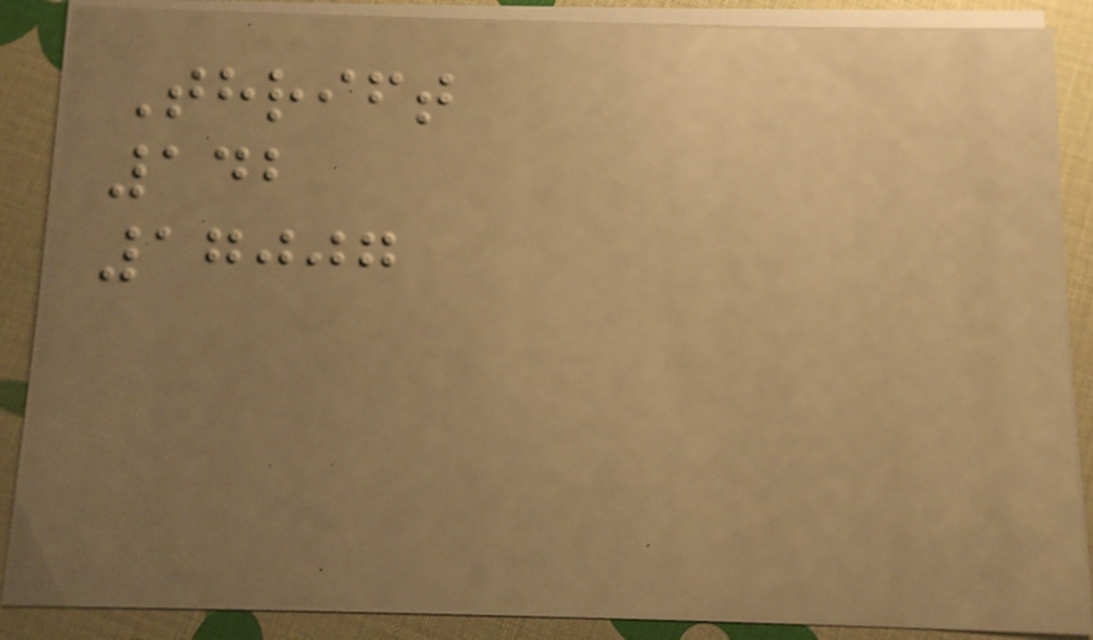Thrift
142
17007
